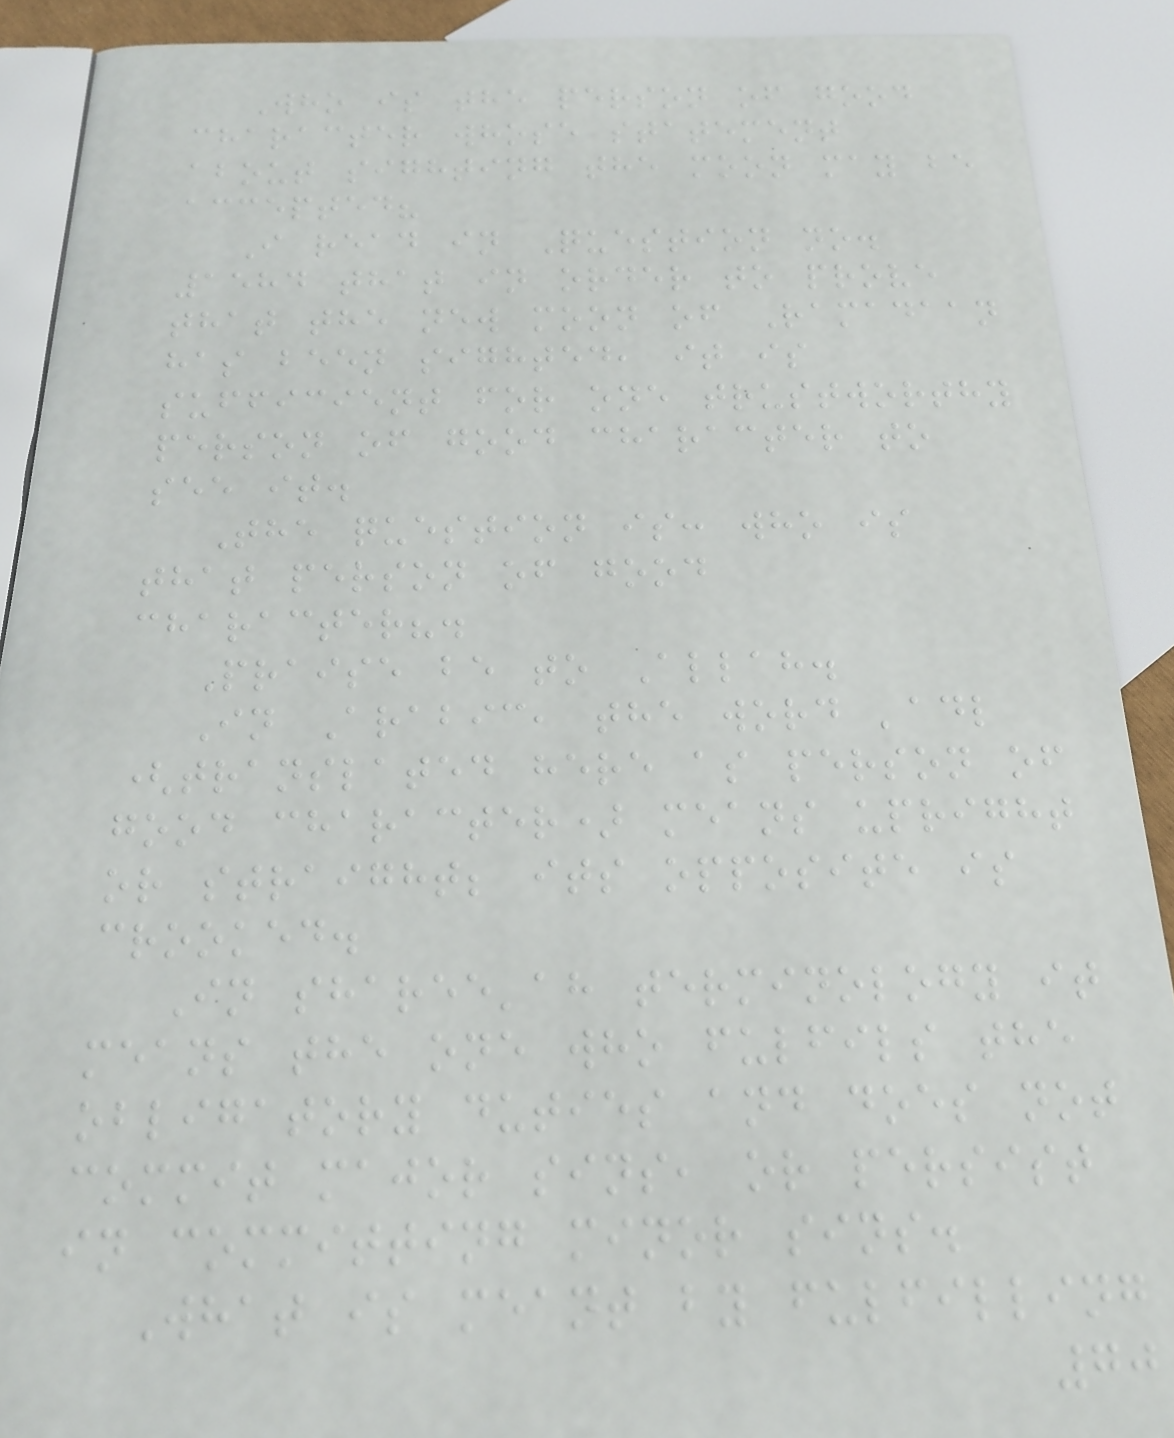Who is the person of good
character whose statement
about sighting the moon may be
accepted?
I read in Question no.
1584 that in order to prove
that the new moon of Ramadaan
has been sighted, it is
sufficient for one trustworthy
person of good character to
see it.
The question is: who is
that person of good
character?.
Praise be to Allah.
In Arabic, the word 'adl
(translated here as person of
good character) means upright
or straight; its opposite is
crooked.
In sharee'ah terminology it
means the one who fulfils the
obligatory duties and does not
commit major sins, or persist
in committing minor sins.
What is meant by fulfilling
70
